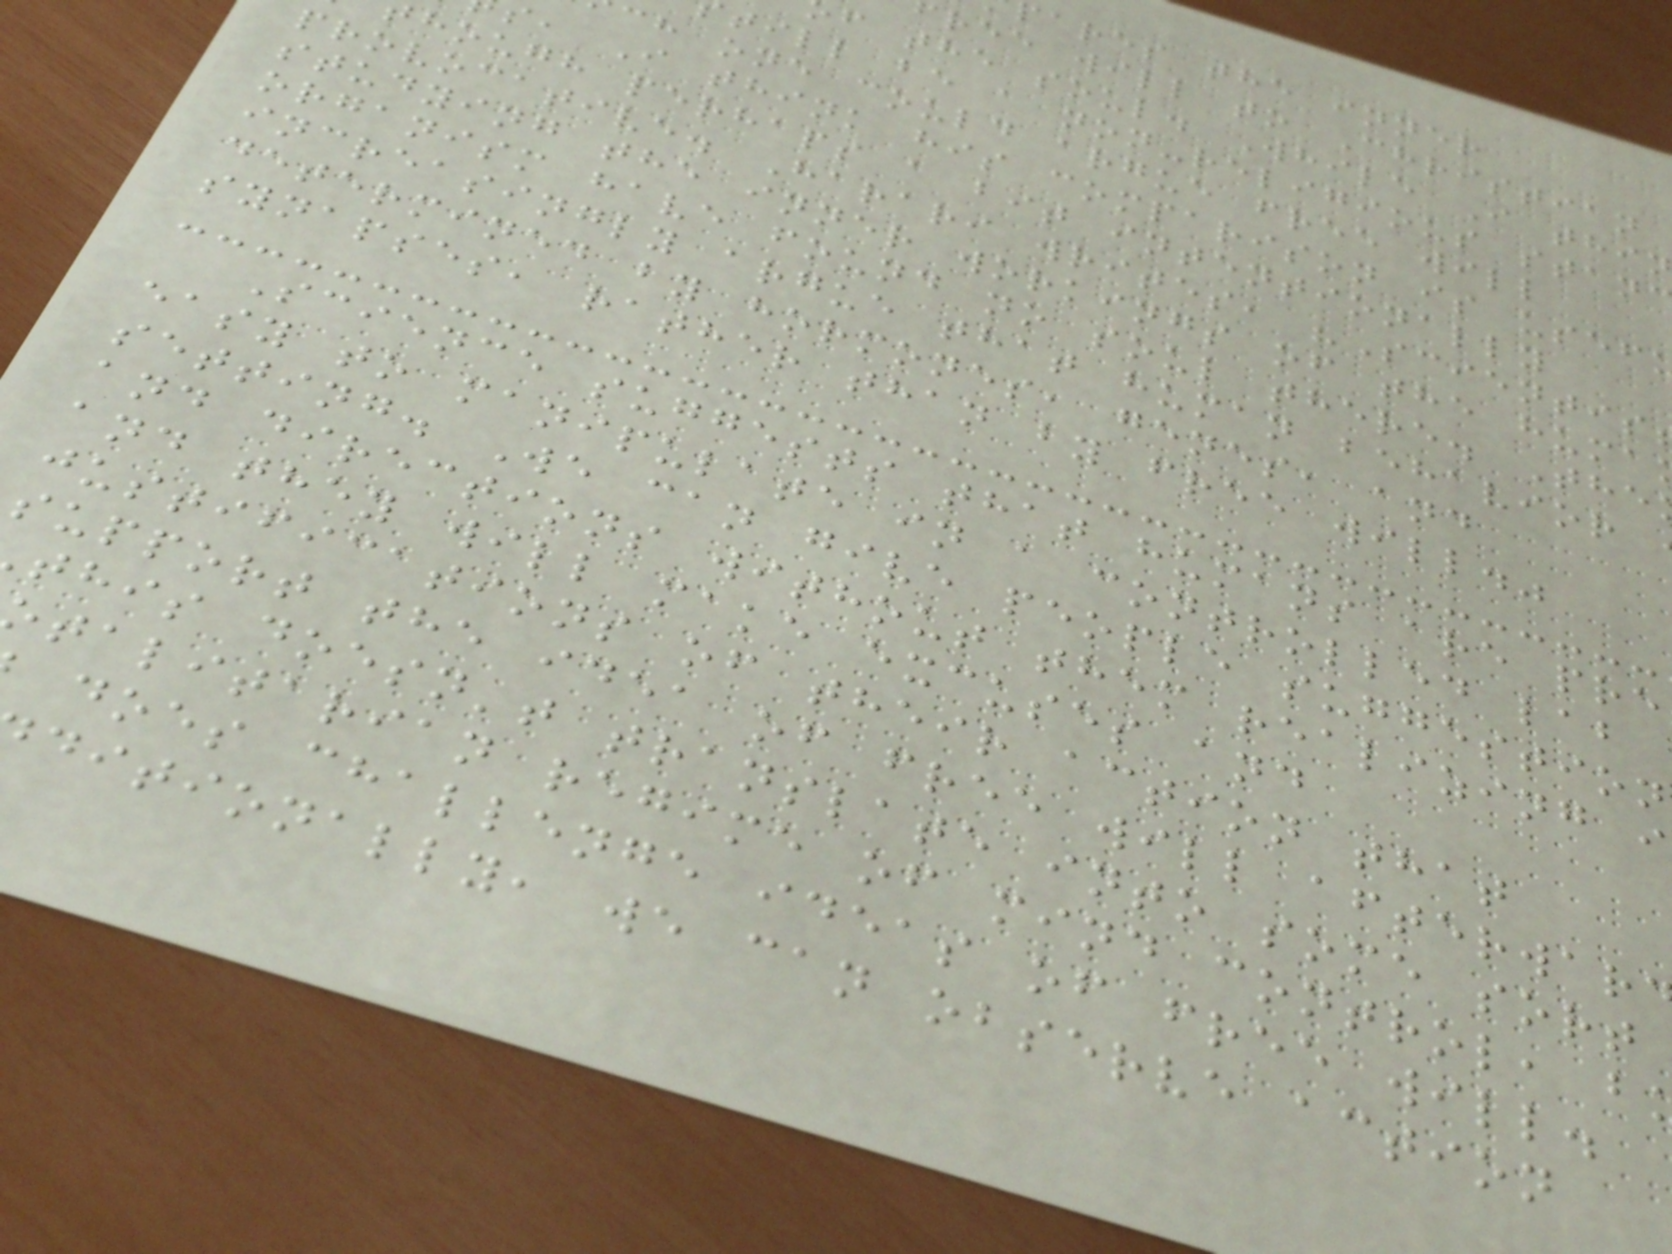ares the inner
ree will to Christian
f the soul. While I thin
till be a non-religious stan
ch one could argue free will
s, I think his comparison is usef
hough perhaps a bit intentionally
provocative. Harari writes, "Scientis
studying the inner workings of the huma
organism have found no soul there. The
increasingly argue that human behavior
determined by hormones, genes, and
synapses, rather than by free will."
Science suggests that humans are pre
easy to manipulate in a controlled lab
setting. We can give people suggestion
and directions without them realizing i
and they will make excuses and
justifications of their action that
support the idea of free will afterwar
this doesn't translate into some sort
talitarian regime of mind control, b
does challenge ideas of free will.
ditionally, we can observe action
